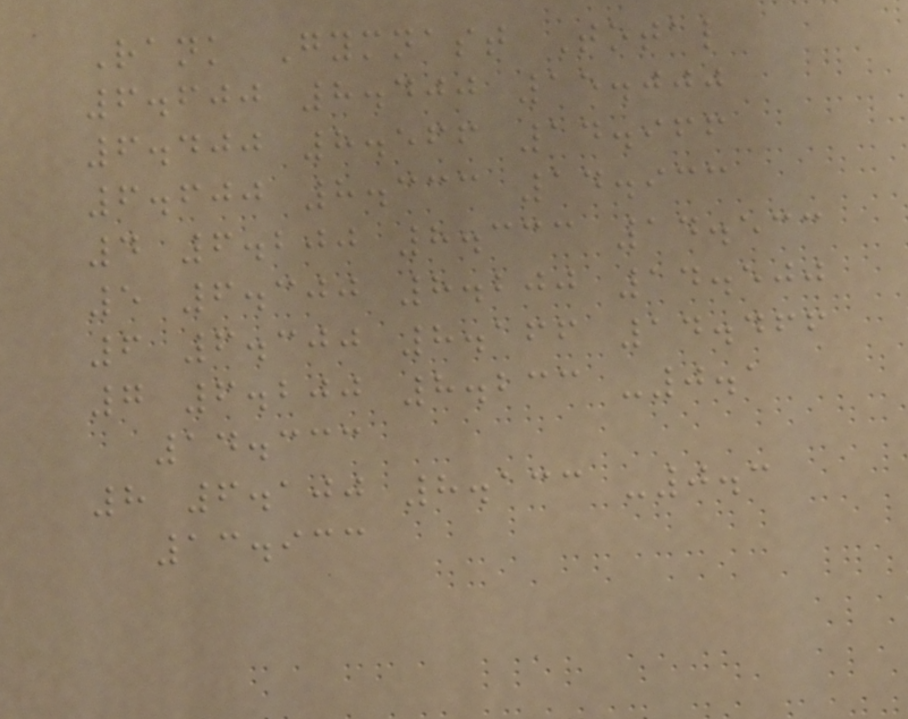Rank Gymnast Total
6.600 8.400 15.000
6.400 8.566 14.966
6.600 8.333 14.933
4 6.200 8.333 14.533
5 6.300 8.200 14.500
6 6.300 8.166 14.466
7 6.200 8.233 -0.1
14.333
8 6.100 8.133 -0.3
13.933
